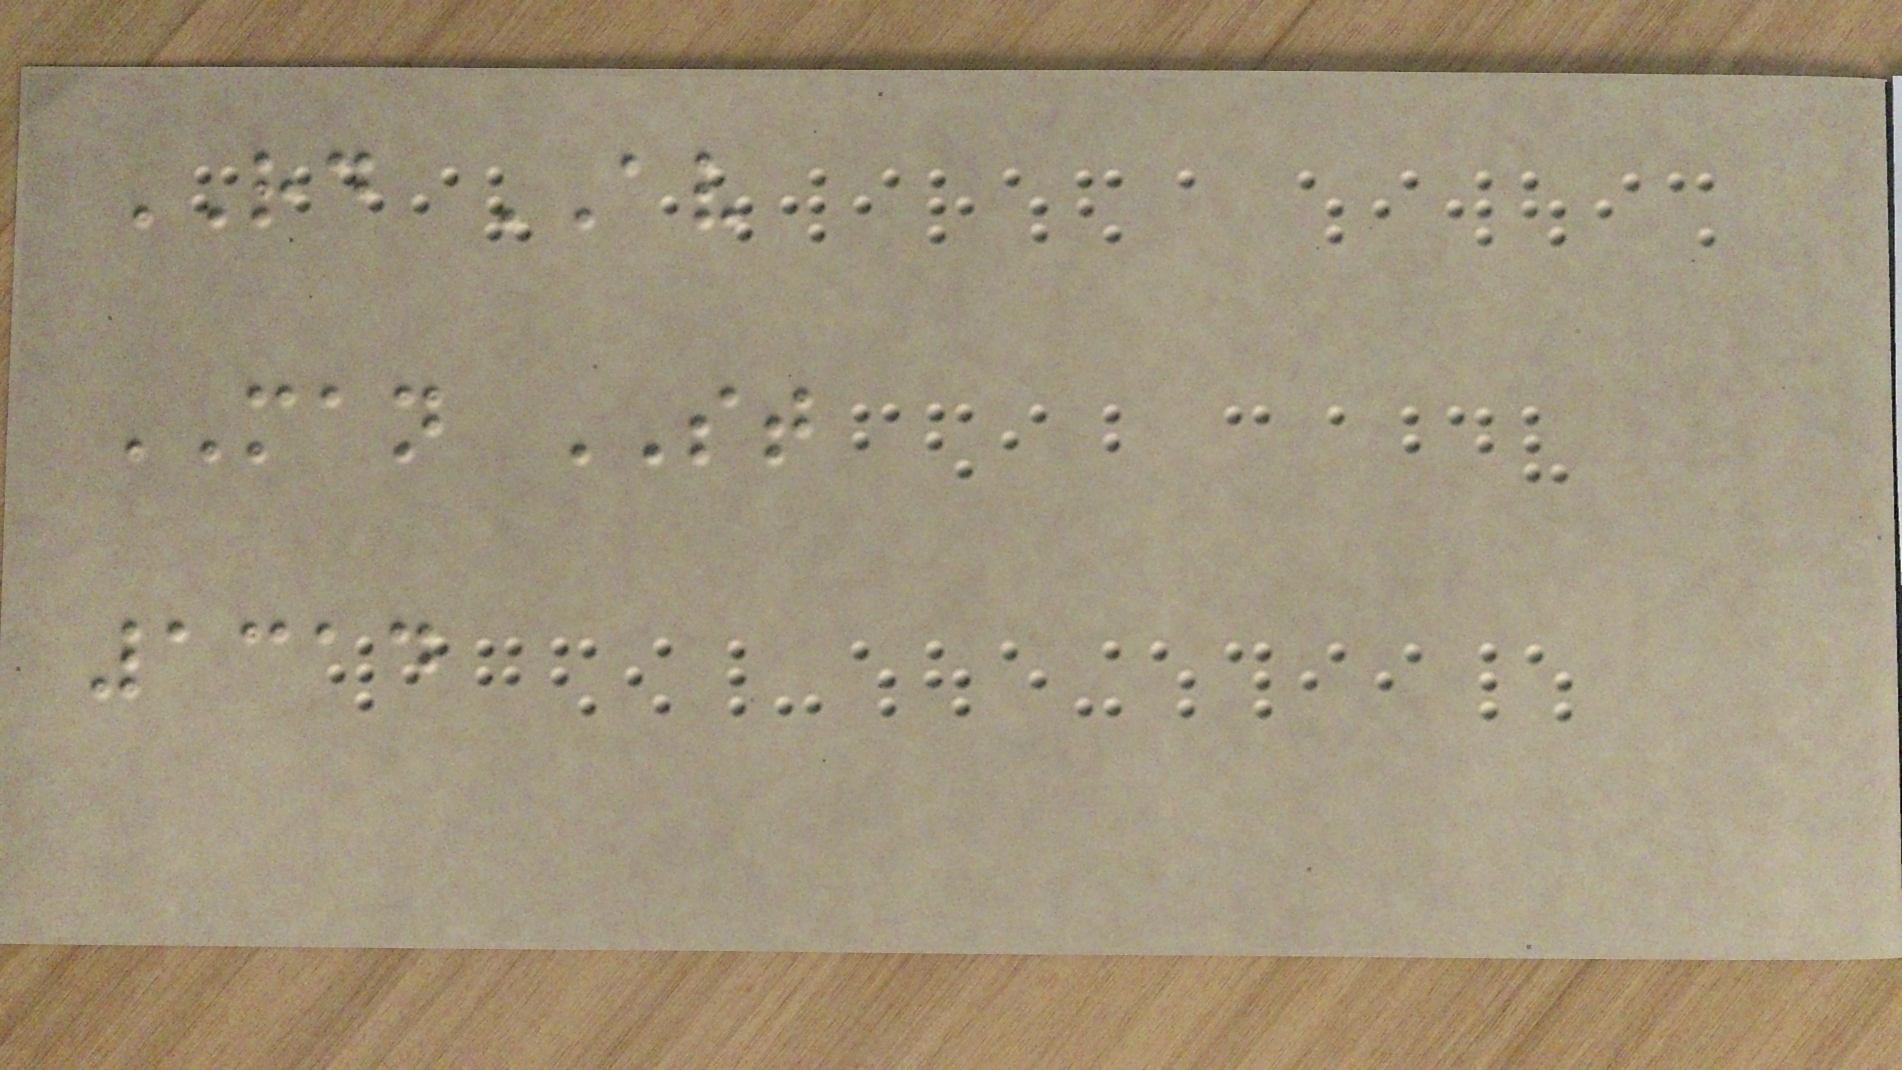RD AV
MAN ST
1314
